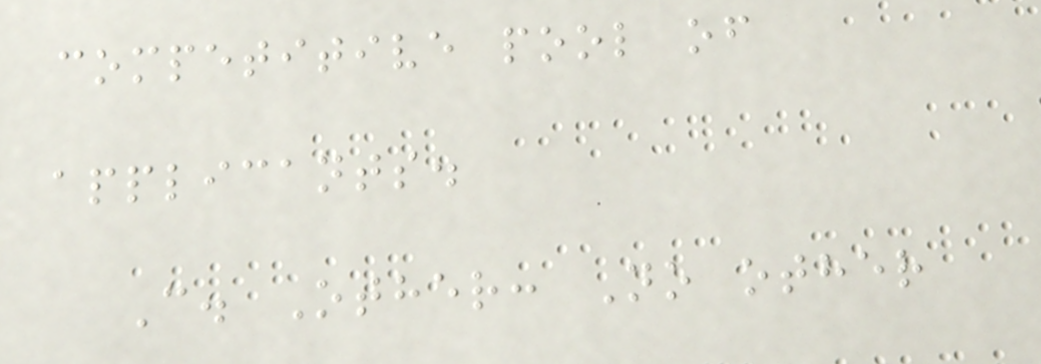competitive pool of
applicants.
C. Other: No other
